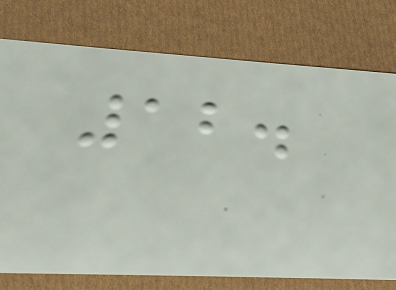12.
